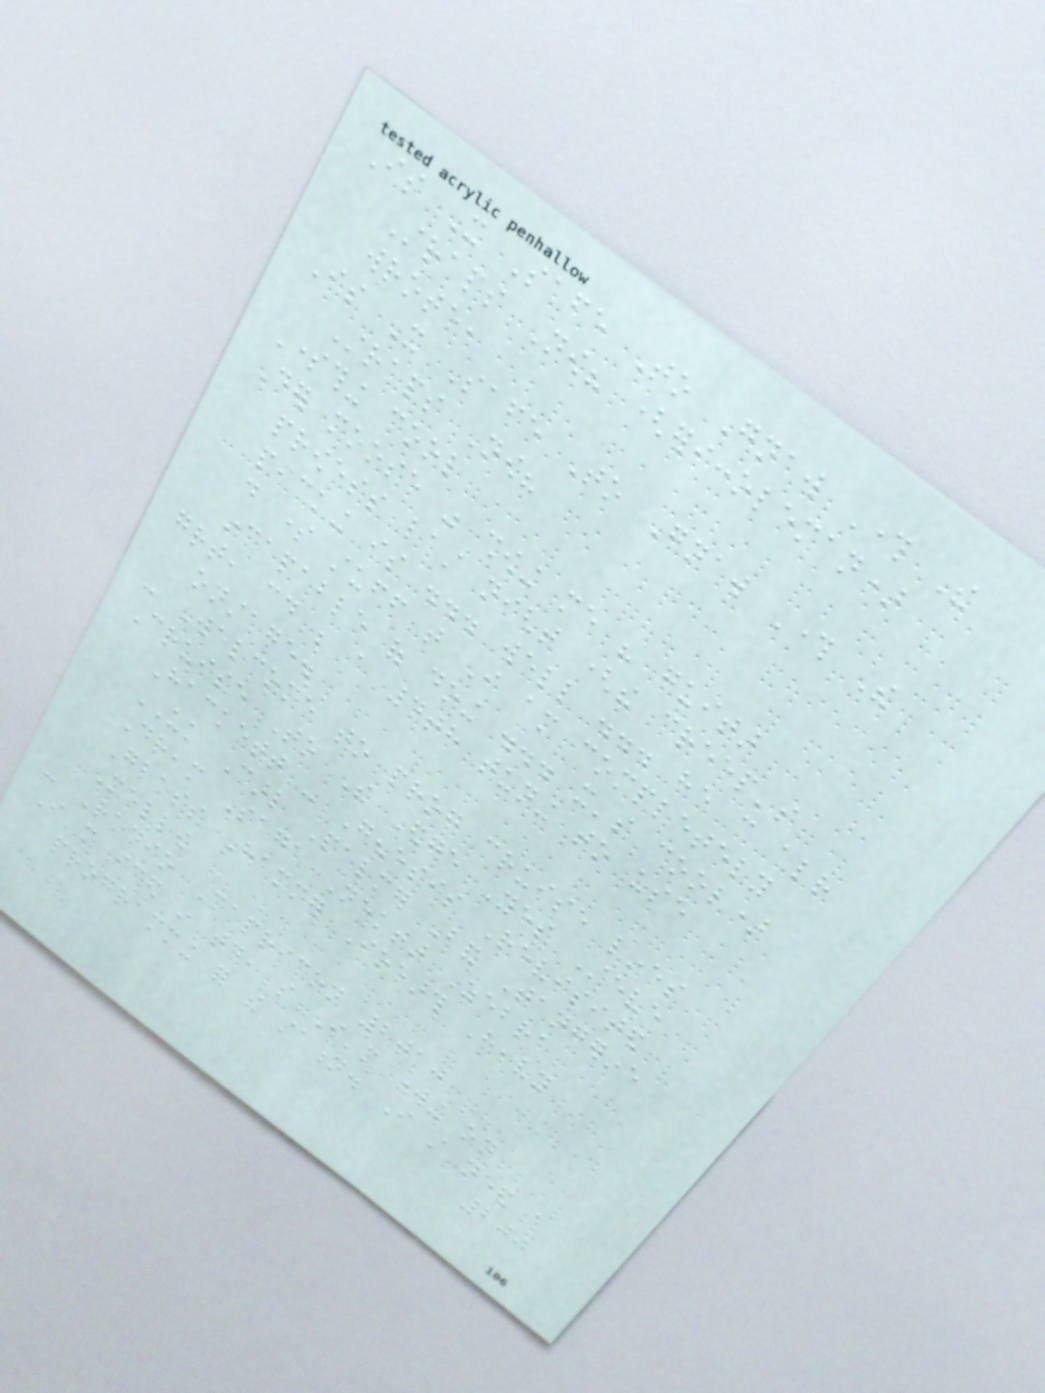Is It Safe To Gnaw Through The
Straps Now? (ericcoleman)
wrote,
Is It Safe To Gnaw Through The
Straps Now?
Something cool
Der moose was showing me his guitar
prowess last night (the creep's
picking is ... well ... he can already
do some stuff that I am completely
incapable of doing ... it's cool)
great, could be a 4th tuning to use
onstage.
- Welcome to prog cruise lines
Cruise To The Edge Yes Steve
Hackett - Genesis Revisited
UK Carl Palmer Band Tangerine
Dream Saga Nektar Zebra
Glass Hammer Ioearth Heavy
Mellow
- Radio Capricon 2010
I'm iced in today, so I'm working on
programming for the station. I still need a
200
